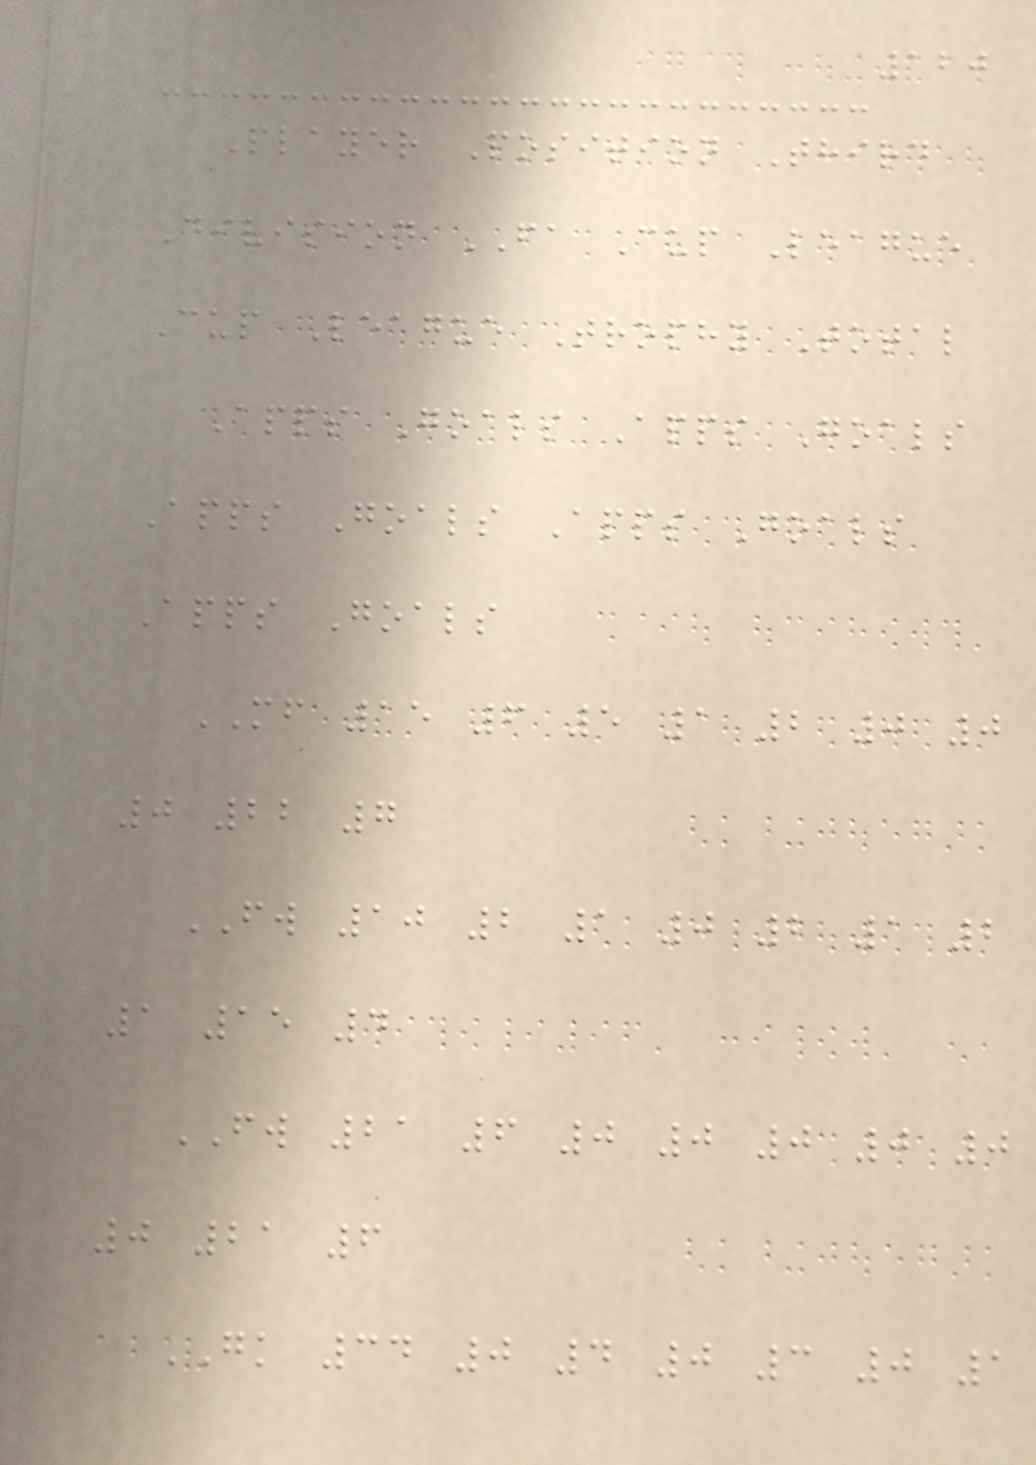120
Player Position Third
Division FA Cup League
Cup League Trophy Total
Apps Goals Apps Goals
Apps Goals Apps Goals
Apps Goals
MF 15 6 5 1 2 0 0
0 22 7
FW 10 2 1 0 2 1 2
1 15 4
FW 21 6 0 0 0 0 0
0 21 6
GK 34 0 4 0 3 0 1
